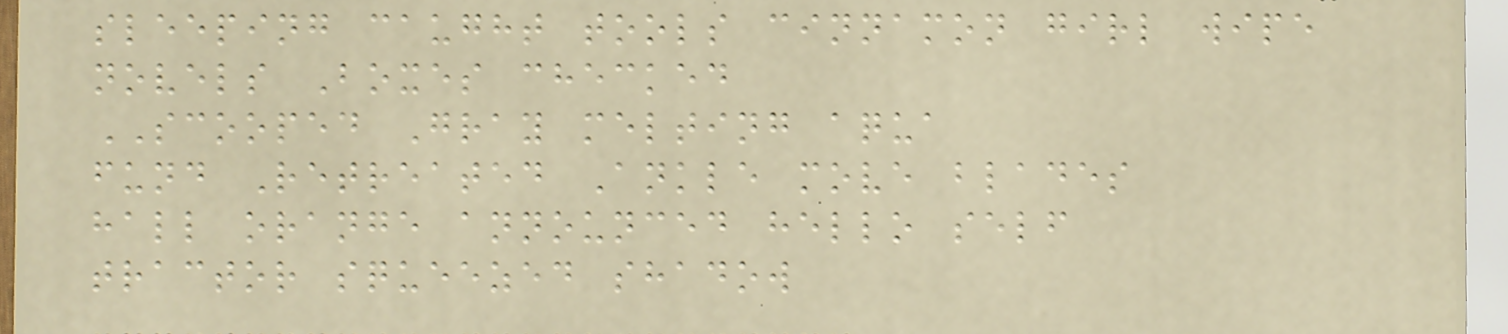sleeping caught tools cinnamon girl wipe
novels Boxes checked
SCOOPED Gray melting aqua
fund Retreated Ankle move blades
hall orange announced hello self
tractor squeezed shadow
